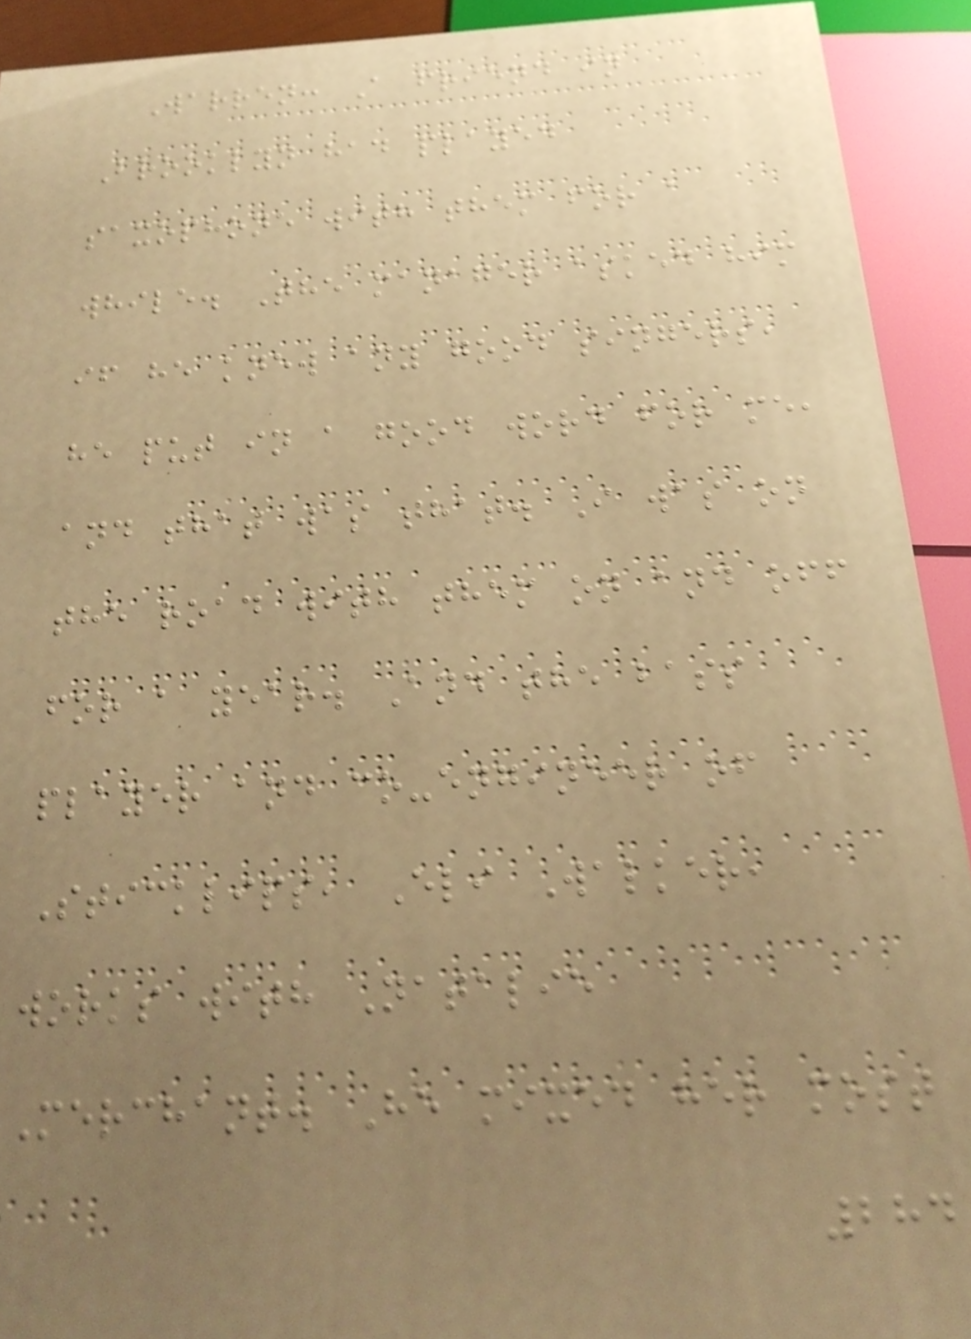Warren: A friend in
Brooklyn had played
saxophone with them for a
while. The manager asked him
if he knew any good singers,
he put in a good word for me,
and that was that. I was on
the road with them on and off
for a year. And the bass
player and co-engineer of
Sticklips, Eli Walker,
works with Natalie
Merchant. He mixed her most
284
